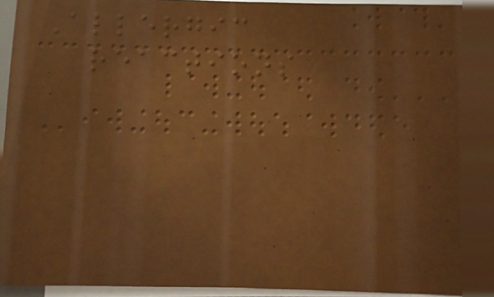Allergic
reactions
